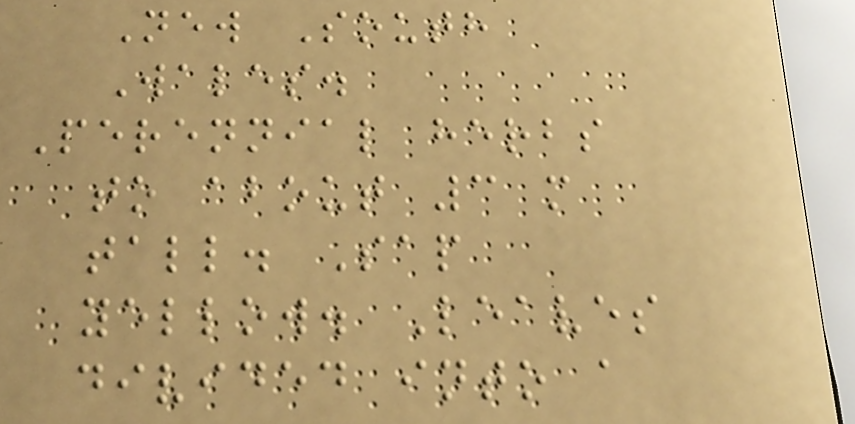New South
Wales.
Perennial herbs
to about 3 m
tall. Sap
yellow. Leaves
divided into a
